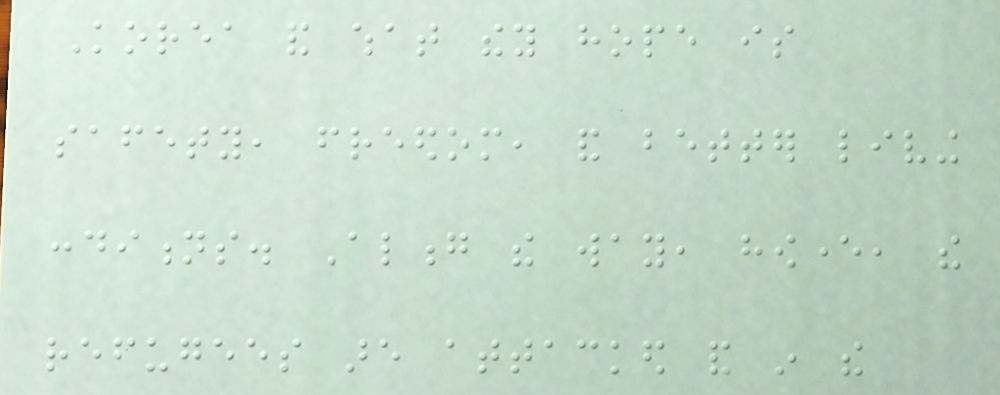Korea and what they hope is
safety, freedom, and better living
conditions. Along the way, however, the
refugees are attacked and in the
